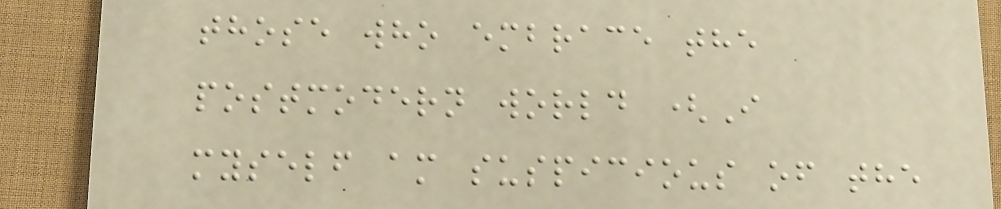those who embrace the
postmodern world (I
myself am suspicious of the
